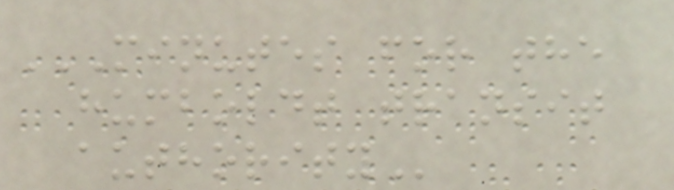MINUTES FOR THE
HUMBOLDT TRANSIT
AUTHORITY
